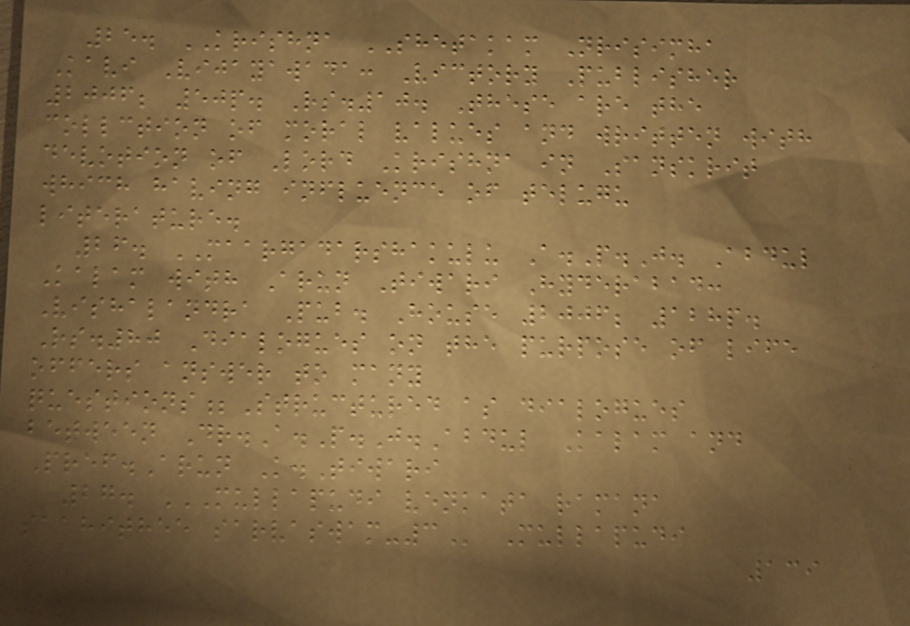25. KRISHNA SHETAKAM Nrisimha
Kavi Vijayawada: Victory Publisher
2006; 50p. Rs.10. These are the
collction of moral values and written with
devotion of Lord Krishna in Sanskrit
which having influence of telugu
literature.
26. MAARGADARSHAKULU A.P.J. Abdul
Kalam with Arun Tiwari Hyderabad:
Vishalandra Pub. House 2006; 128p.
Rs.80 Dialogues on the purpose of life
offers answer to many
questions;Structured as dialogues
between Dr.A.P.J.Abdul Kalam and
Pref.Arun K.Tiwari
27. MULLAPUDI VENKATA RAMANA
SAAHITHEE SARVASWAM-3 Mullapudi
139
